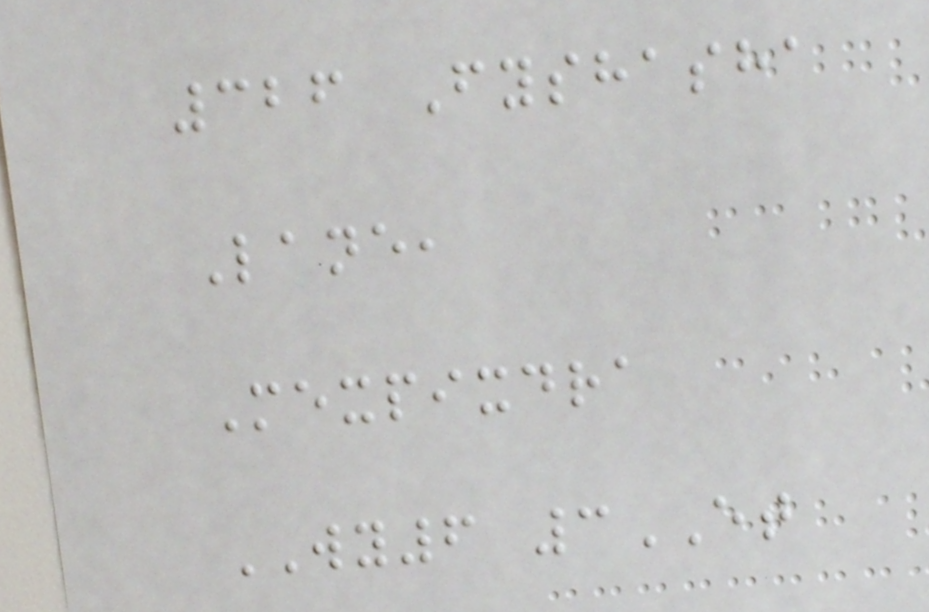326 Fyshasha
Lane,
Mexpixdra
WY6 3ET
